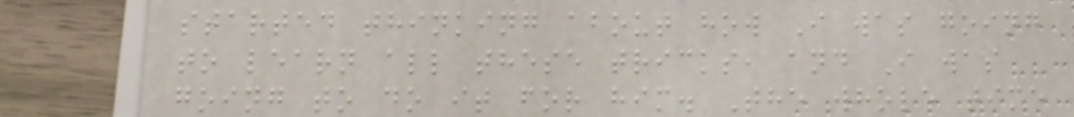started thinking about how I was going
to learn all these tricks, and I was
going to do it for him. The whole time
